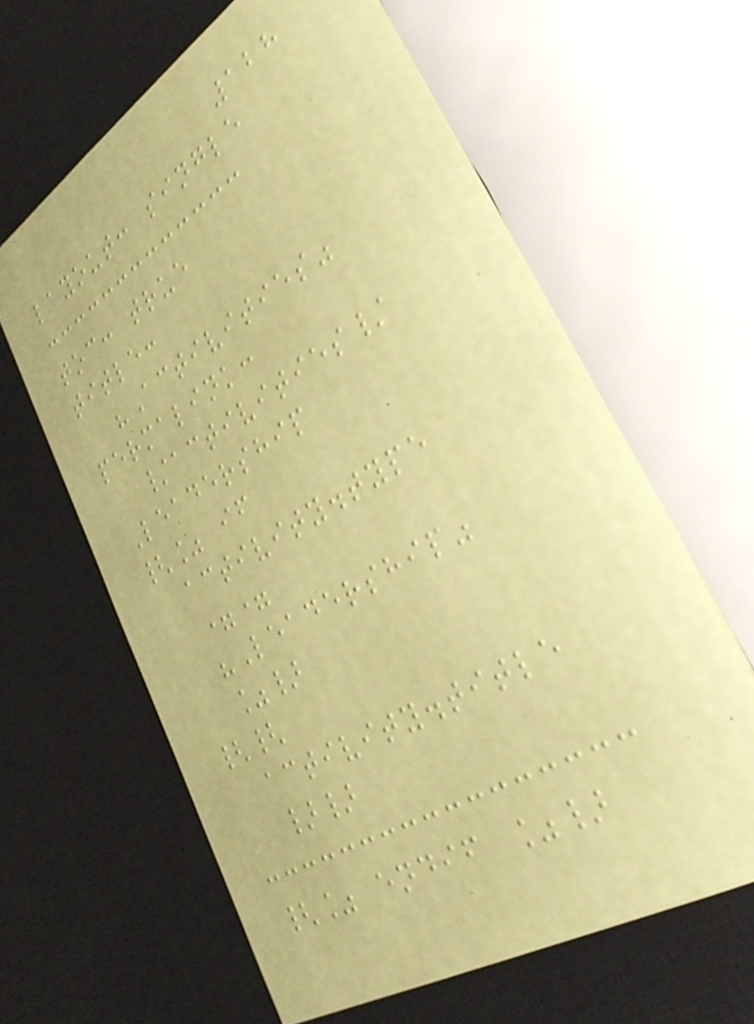128
layout: single
toc: true
title:
"Activities"
permalink:
/activities/
Leadership
{% if
activity.type
==
"Leadership"
%}
{{
activity.title
}}
{% endif %}
